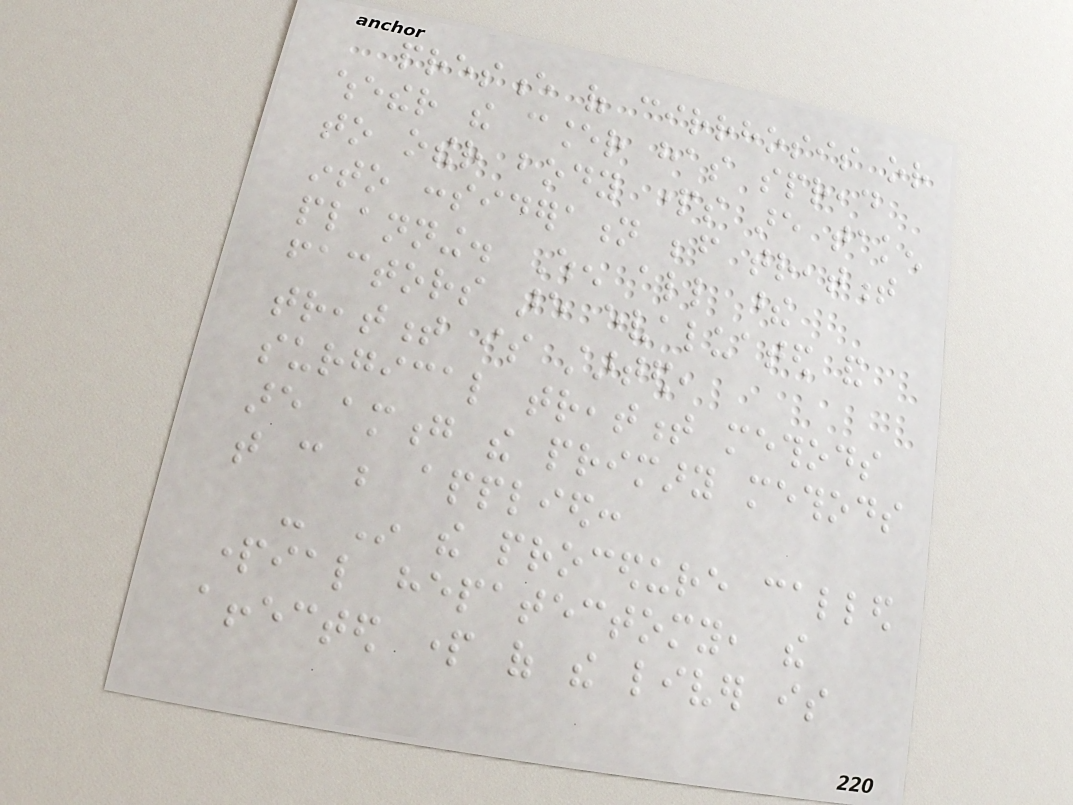presence of cirrhosis or
whether the cancer has spread
to other body parts are taken
into consideration before treatment
planning. When all these
factors are evaluated and
treatment is started,
surgical treatment methods
are among the primary methods
that can be applied:
- In the procedure called
partial hepatectomy, the
affected part of the liver is
